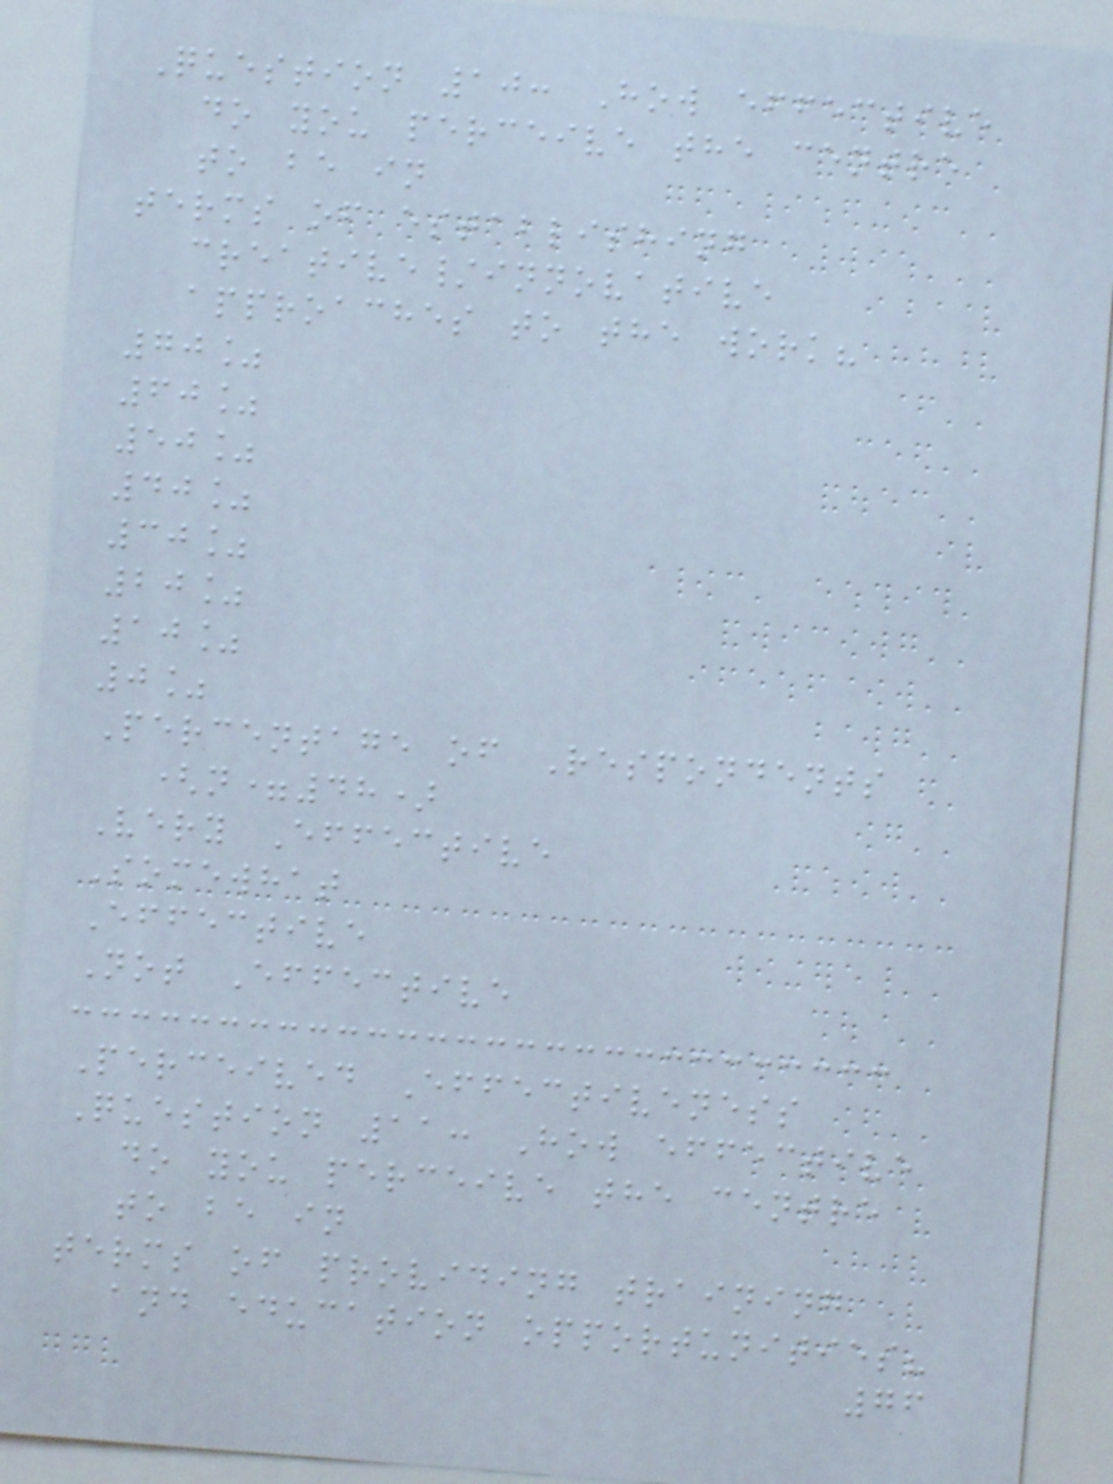Question 10: How effective
do you perceive the centre
to be in
terms of establishing
creative/innovative
approaches to the work?
70%
60%
50%
40%
30%
20%
10%
0%
Percentage of Respondents
(n=48)
Very Effective
Somewhat
Effective
Not Effective
Perceived Effectiveness
Question 11: How effective
do you perceive the centre
to be in
terms of providing training
and education opportunities?
76
